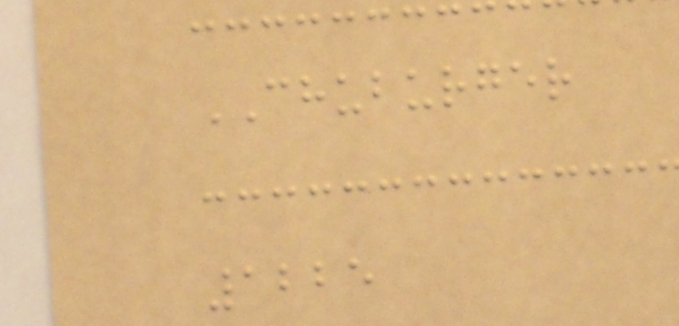CHUBURGER
1225
